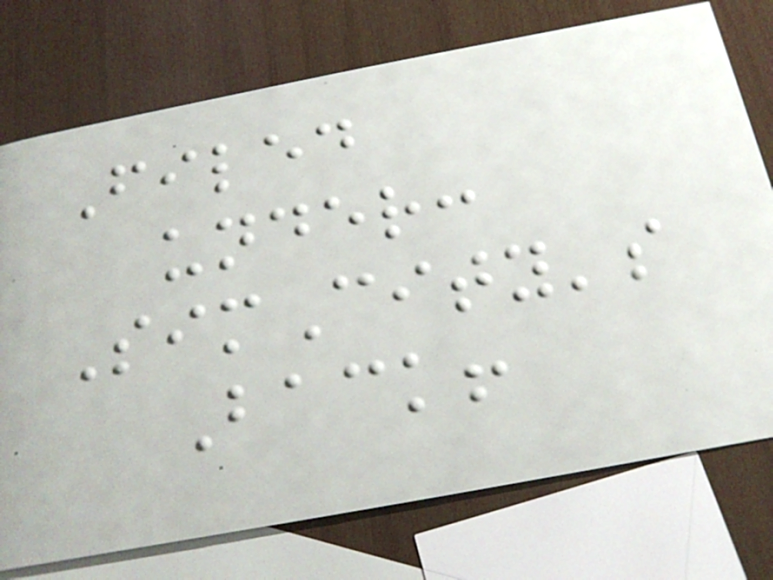Filed
under:
SimCity's
Back!
